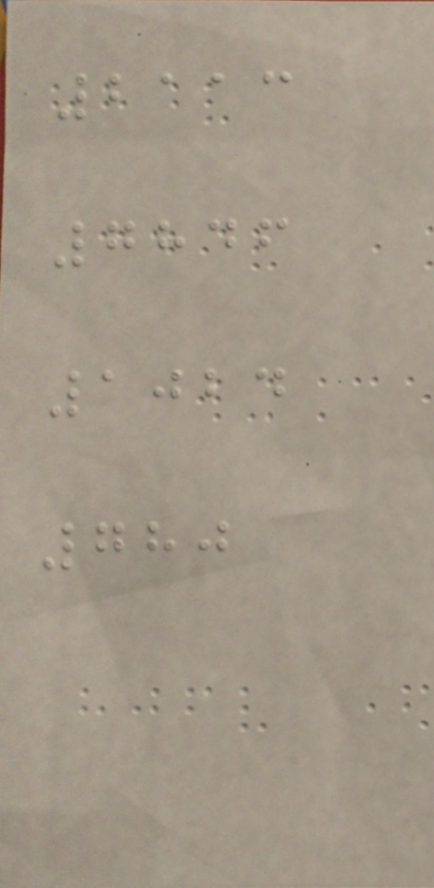2113
7846
1024
780
